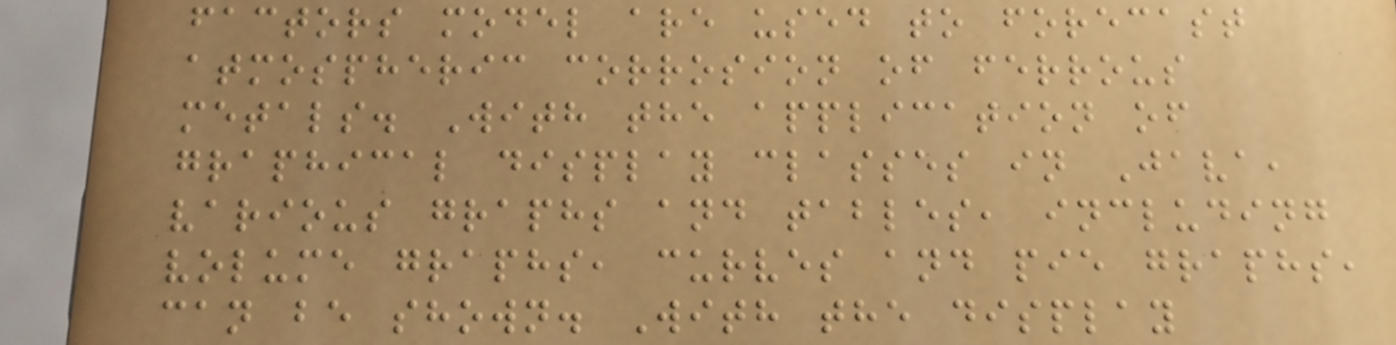factors model are used to forecast
atmospheric corrosion of ferrous
metals. With the application of
graphical display classes in Java,
various graphs and tables, including
volume graphs, curves and pie graphs,
can be shown. With the display
